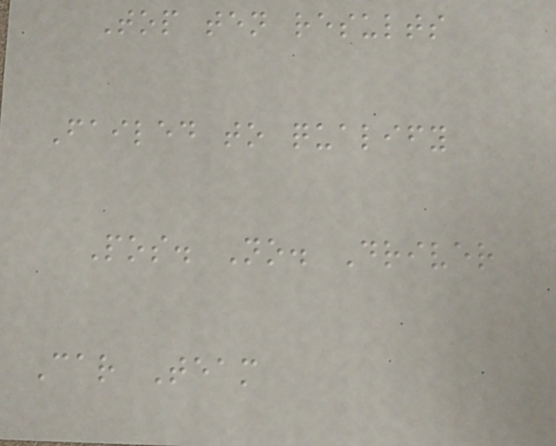Top ten results
Failed to qualify
Pos. No. Driver
Car Team
